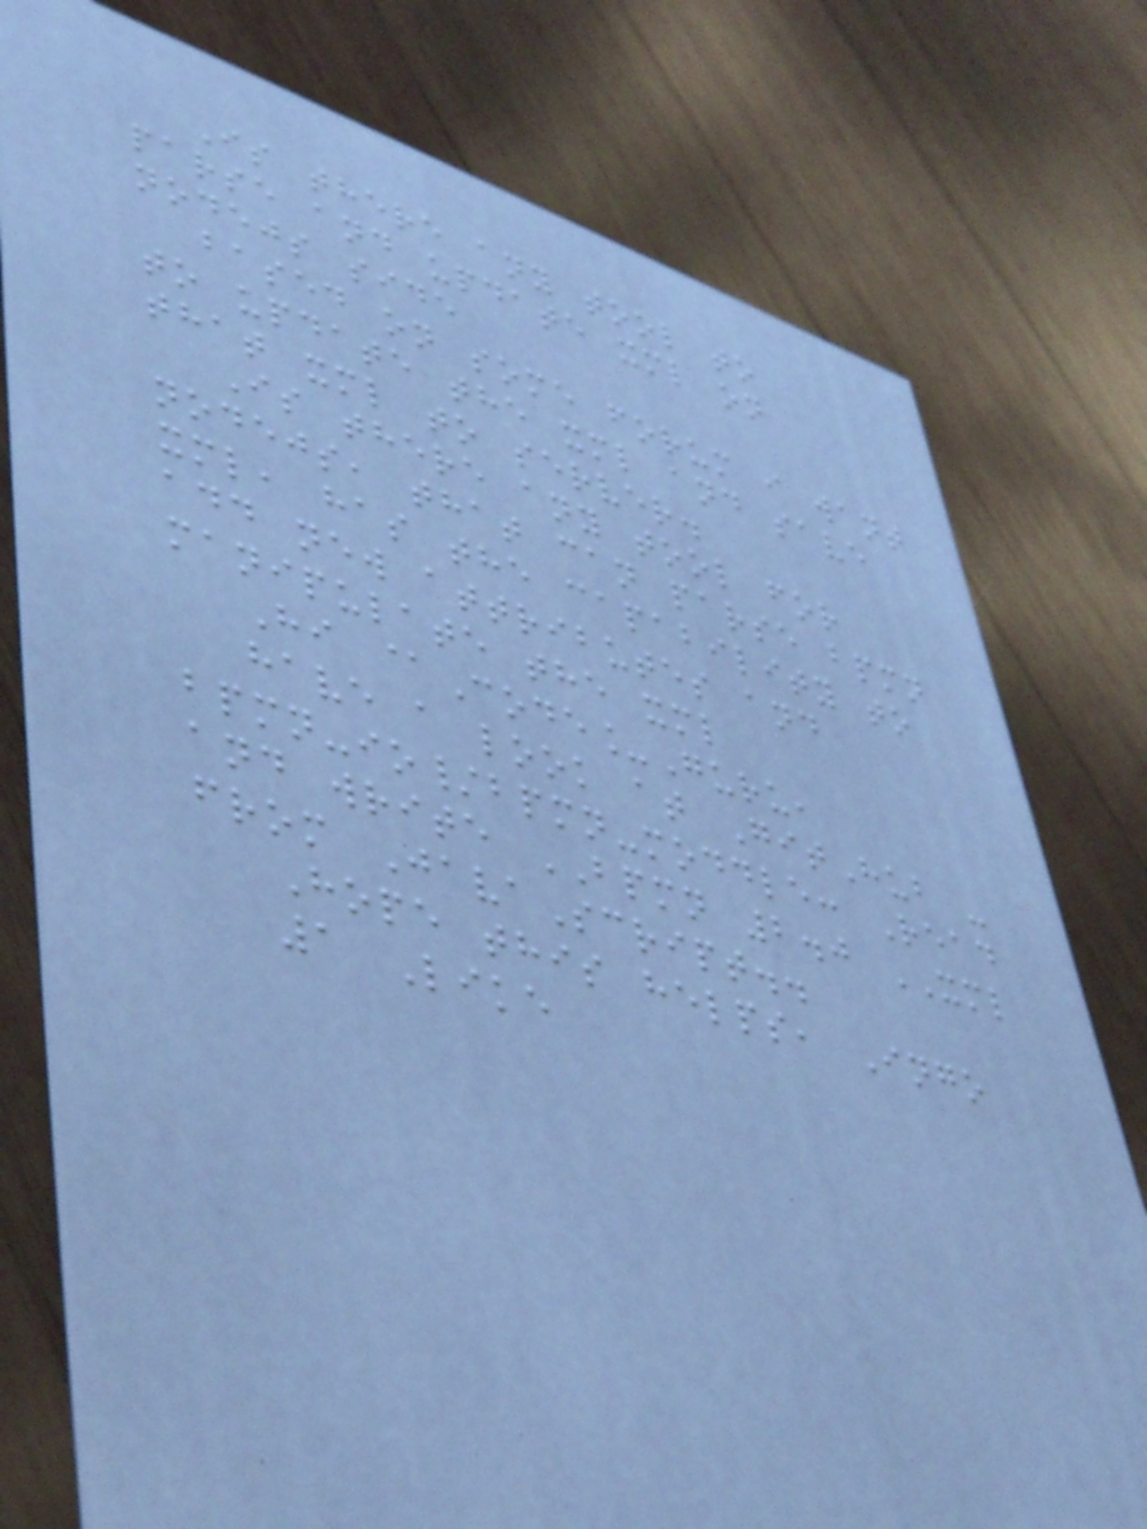Is there any tool to
parse and update xml on
nodejs side
based on some forum i want
to update the xml and save
that xml to server.
Is there any tool for
nodejs, that can parse bpmn
xml, has the capability to
add new attributes and
manipulate the xml
Hi @Code_Guru,
have a look at GitHub -
bpmn-io/bpmn-moddle: Read
and write BPMN 2.0 XML
from JavaScript..
Hope this helps, Ingo
1 Like
